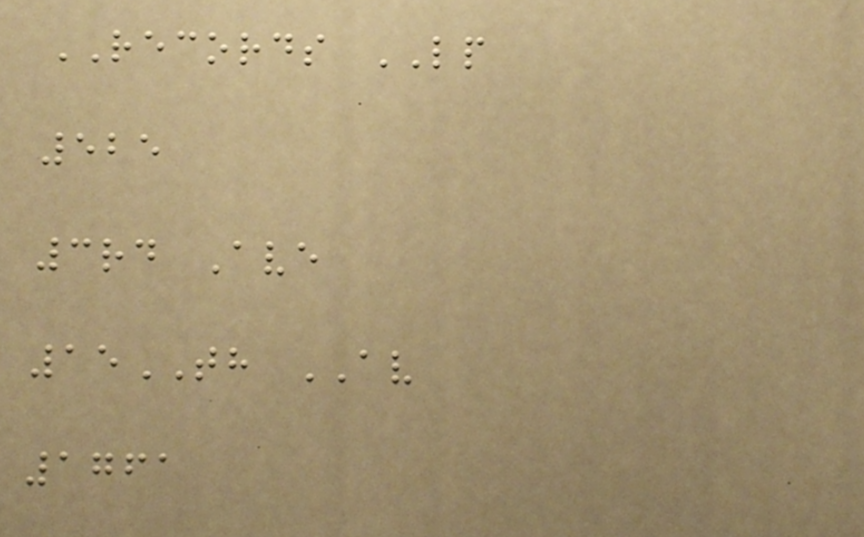RECORDS LP
525
3rd Ave
15TH AV
1761
